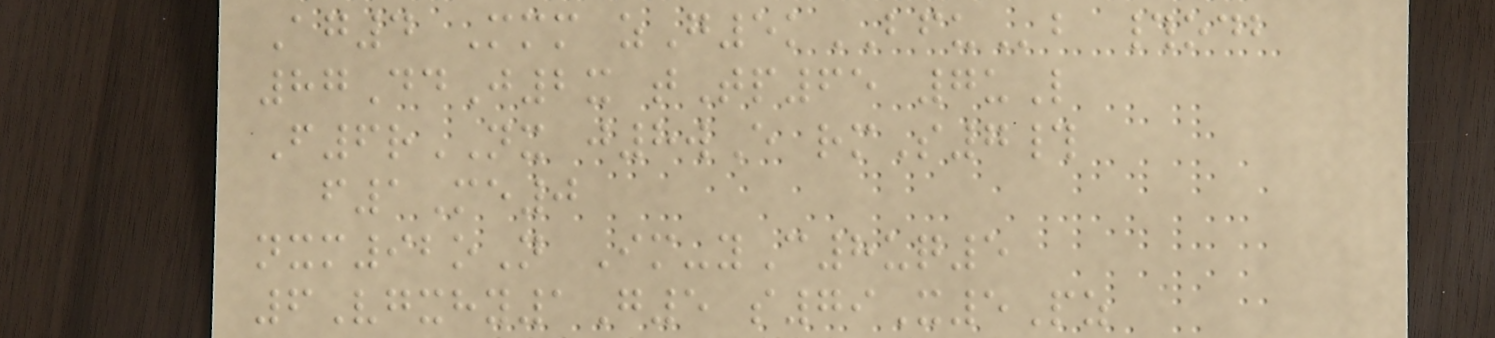Ag4 Mmm zG5kBFUb #odb
87DdJ2x tTp65 7uL
F6rNX j8wE rmS7#
f1Me0
nxm92oN Im-yC8uq5
6Vgxhy1G5 s79X5Pz
